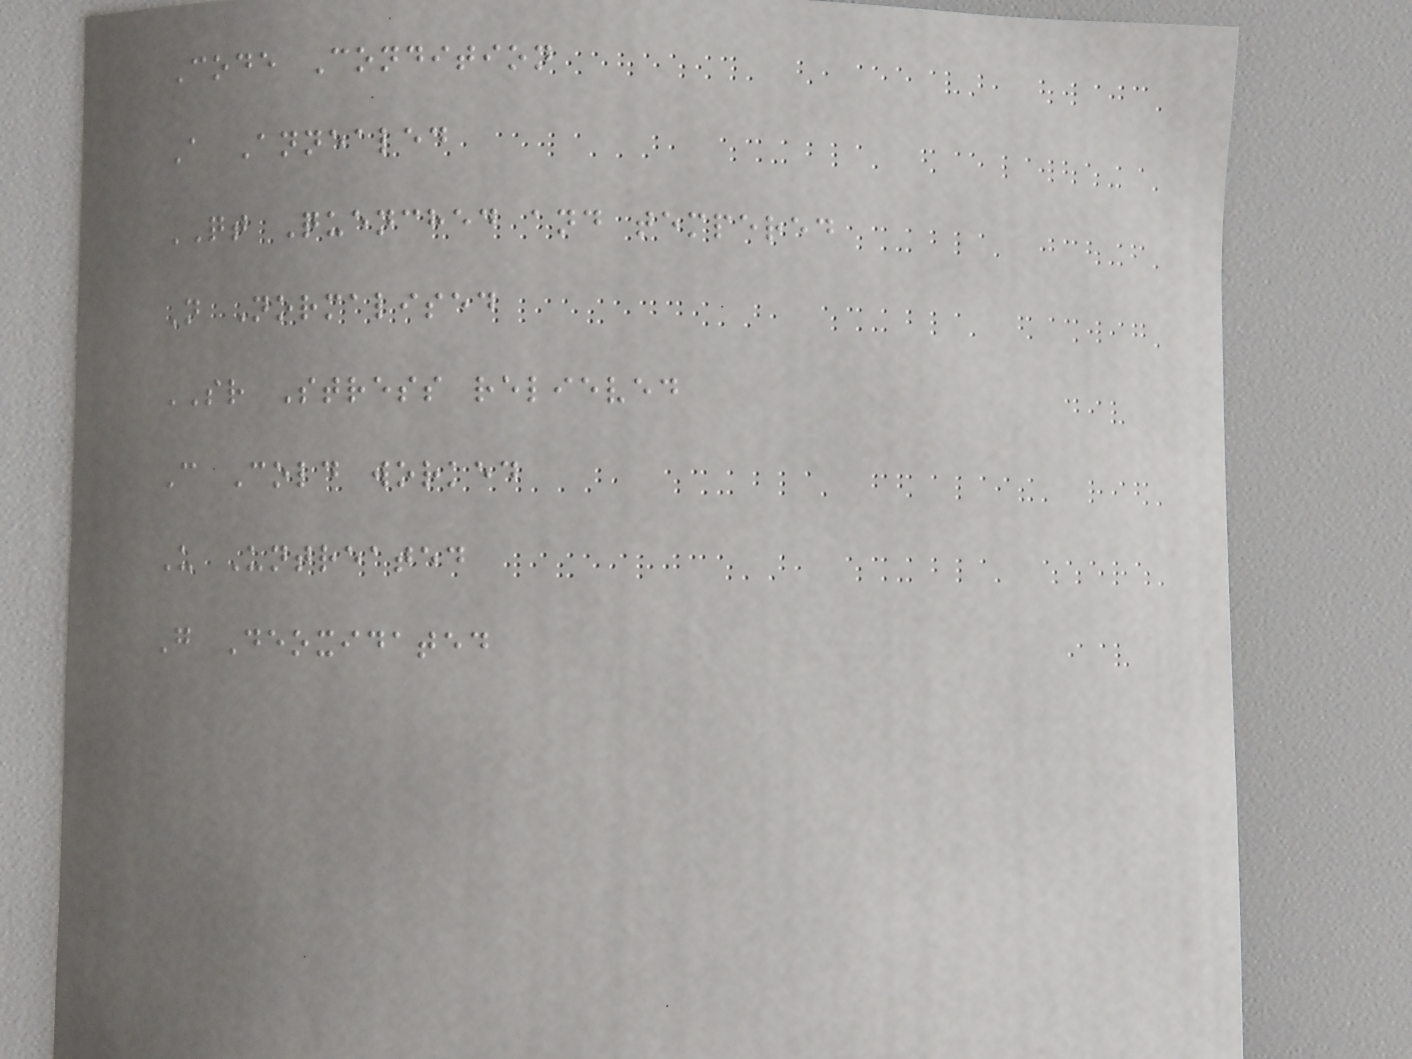Code Condition
A Annealed
QT Quenched and tempered
N Normalised
SR Stress relieved
C Cold worked
U Untreated
G Deoxidated
